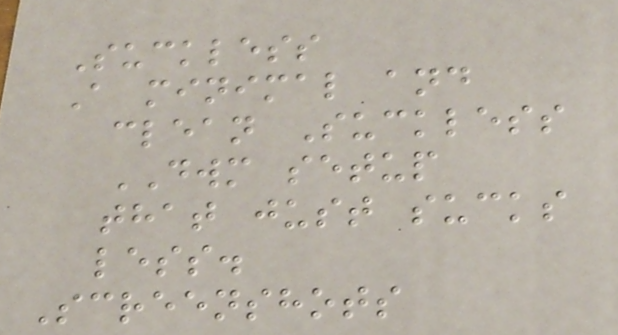Suckless
A minimal and
clean Suckless
DWM setup
that just sucks
less.
Screenshots
